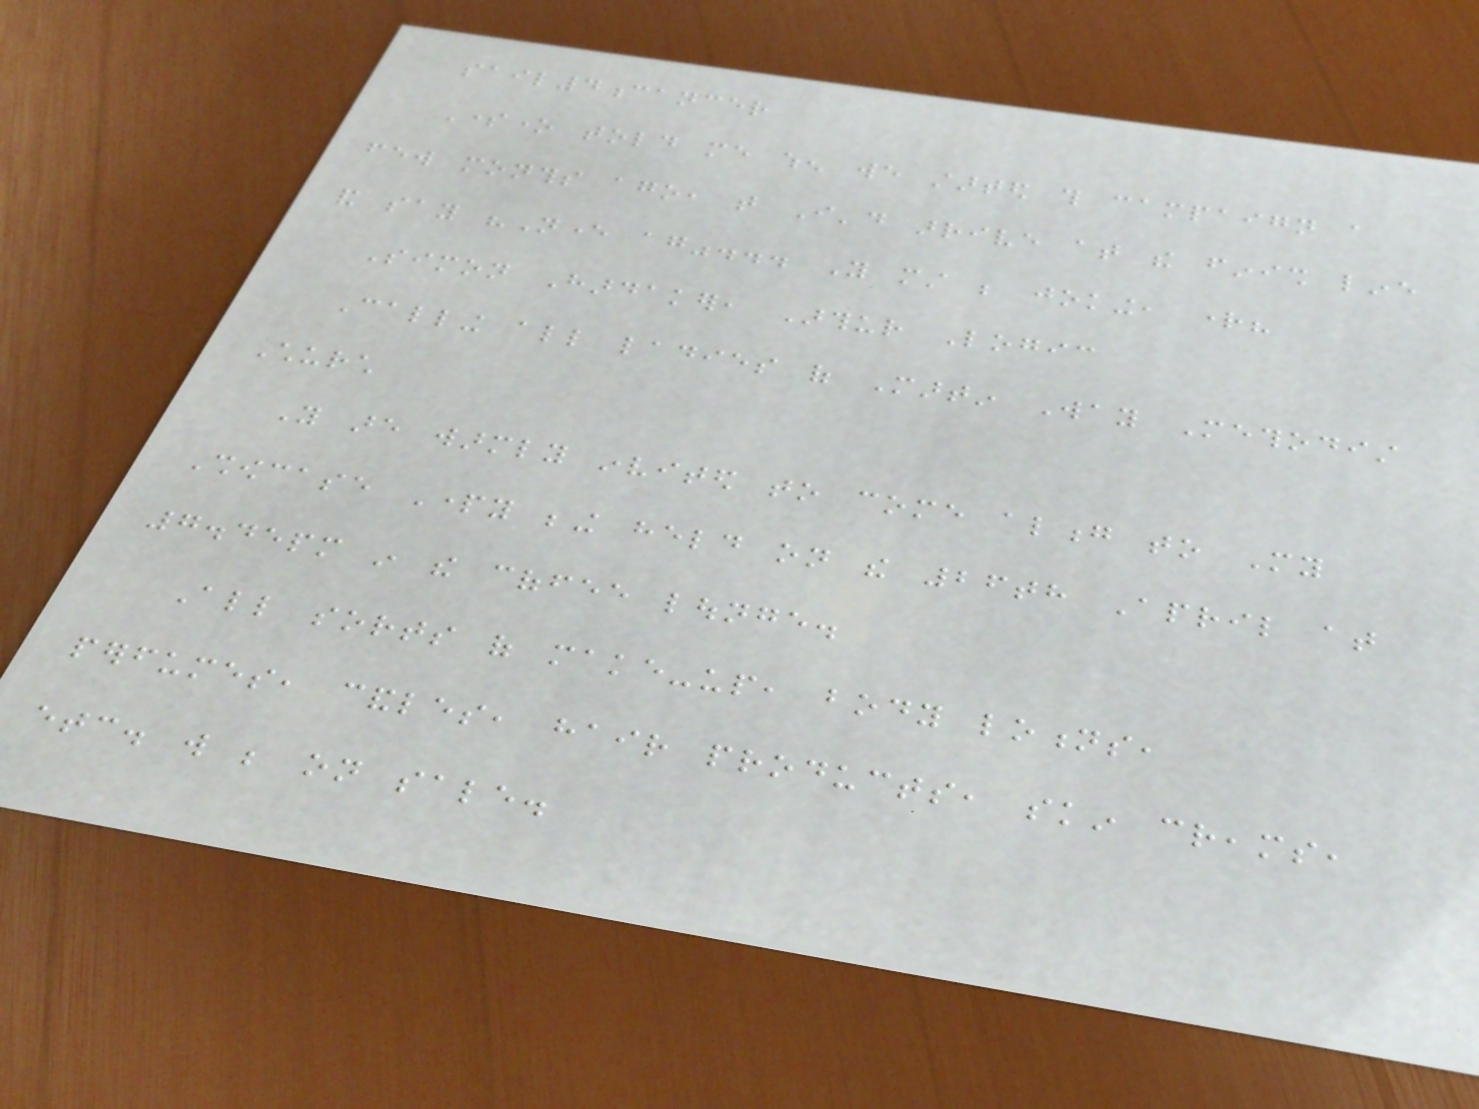sail4cancer
Someone told me when we started this campaign a
few months ago, that I'd arrive at the finish line
and say "Never again"... You must be joking, right?
Simon Hardaker, Arthur Logic
Calling all ladies of Martin Way Methodist
Church
You are warmly invited to come along to My
Showcase Party being held on the 26th April at
7.45pm in the coffee lounge.
All sorts of make-up, body lotions,
perfumes, candles, hair products, skin creams,
etc. will be on sale.
